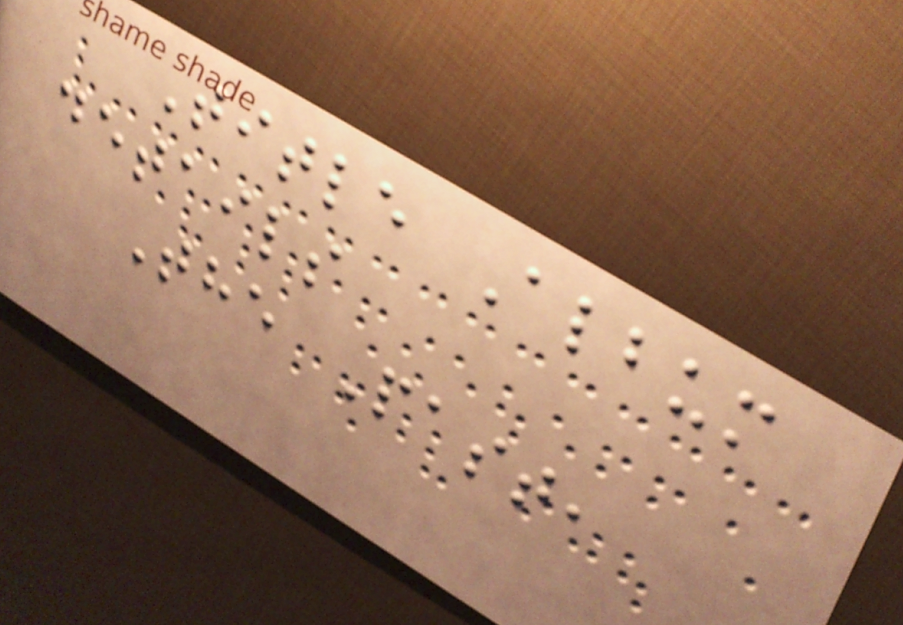Title Album
details
The Past,
